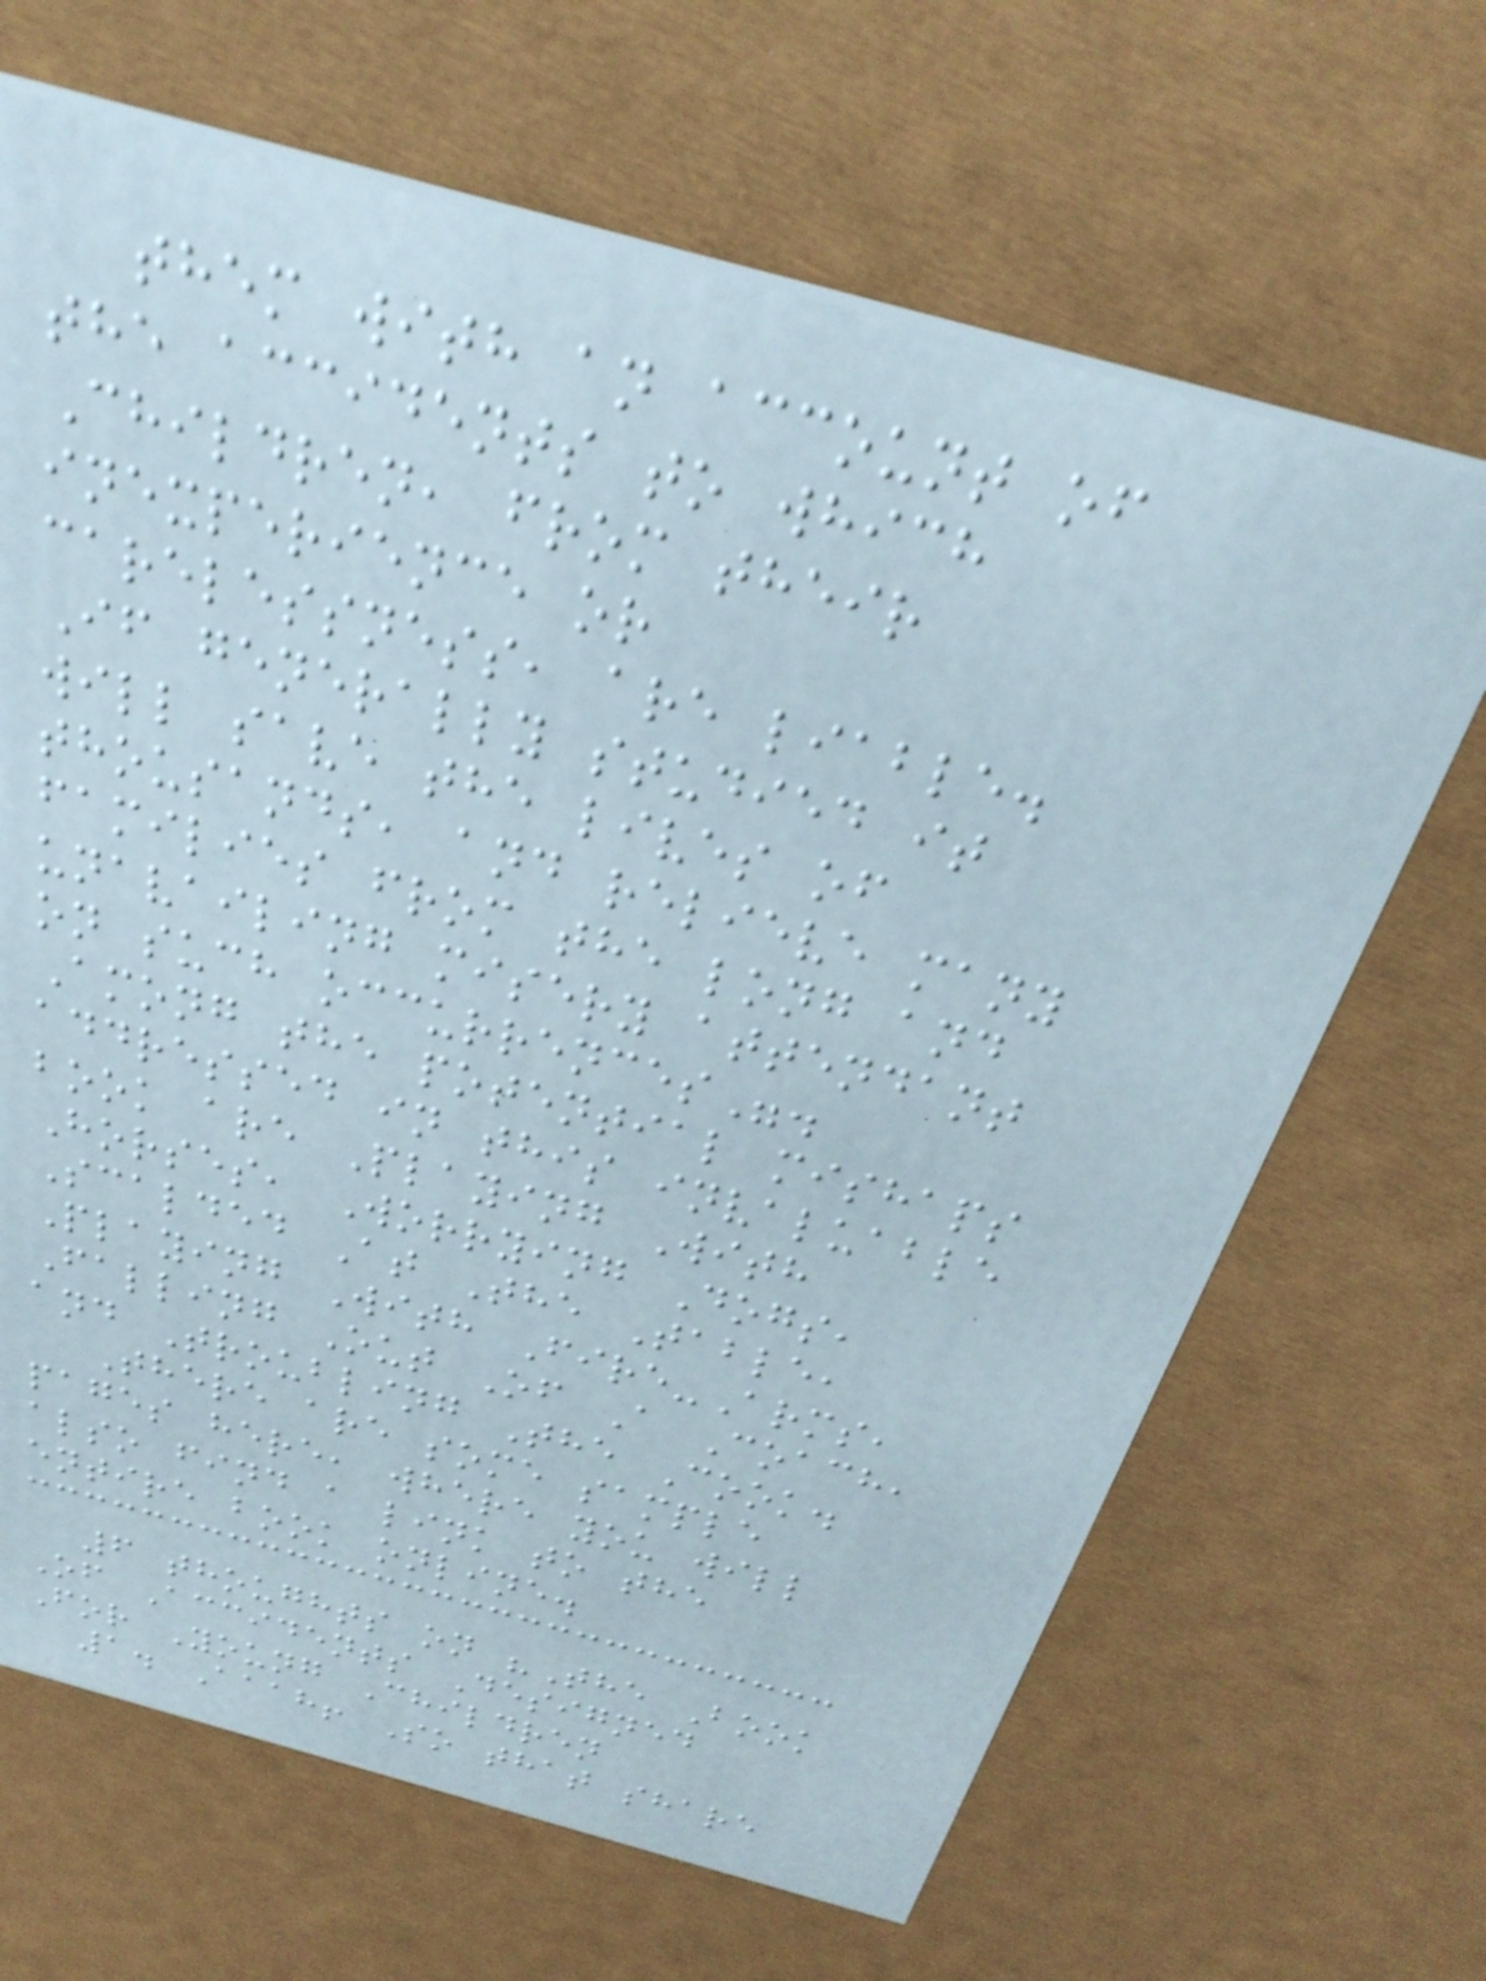them with an account of
the accidents to which
Children, from their
inexperience or
carelessness, are liable.
If generally studied it
will save the lives of
thousands, and relieve many
families from the long and
unavailing misery attendant
on such occurrences".
Among the potential mishaps
addressed in this invaluable
book are Playing With
Horses, Worrying Dogs,
Scalded At The Table,
Playing With Fire-Arms,
Falling Out Of A Coach,
and Troubling The Cook.
There are some sample
pages here, where you will
also find a link to the
entire book online.
6 thoughts on "The Book
Of Accidents Designed
For Young Children
1. Aaah! So that share
